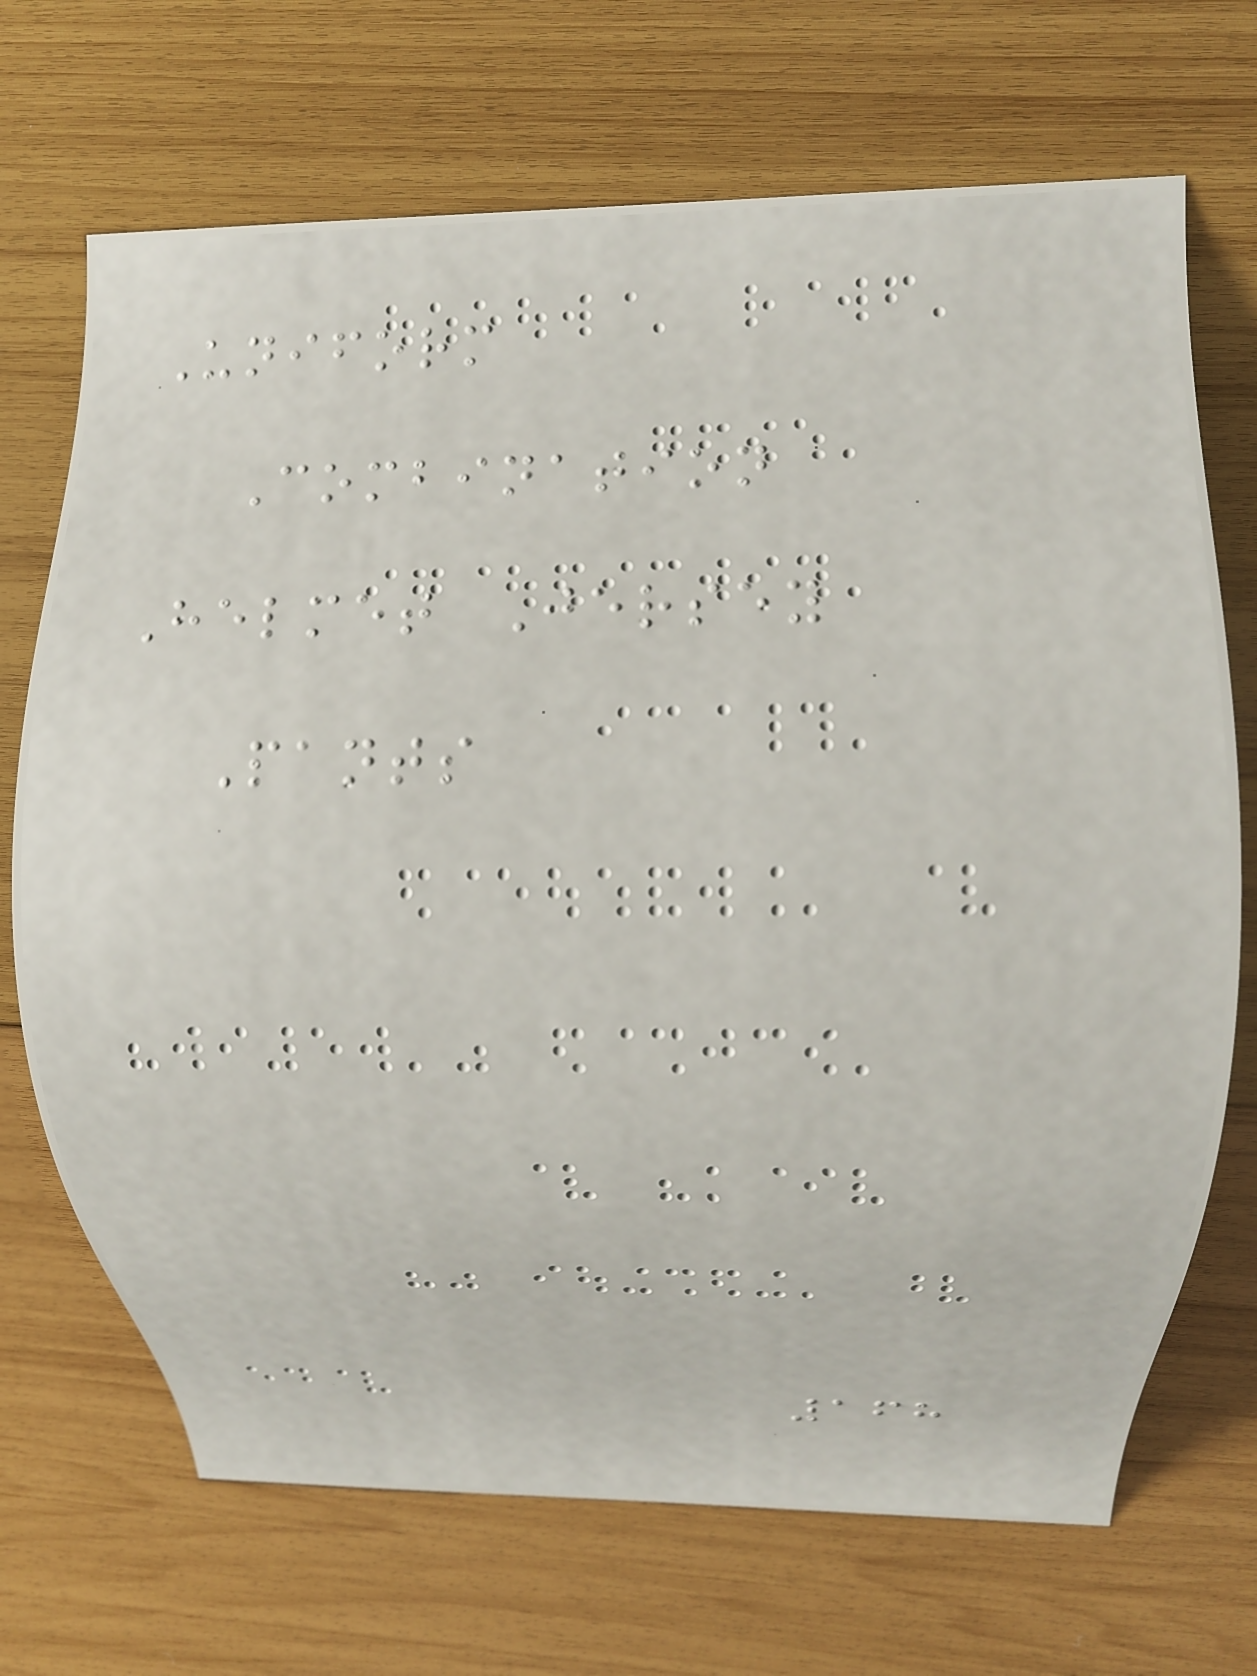Uniform
Combination
Helmet Jersey
Pants
168
